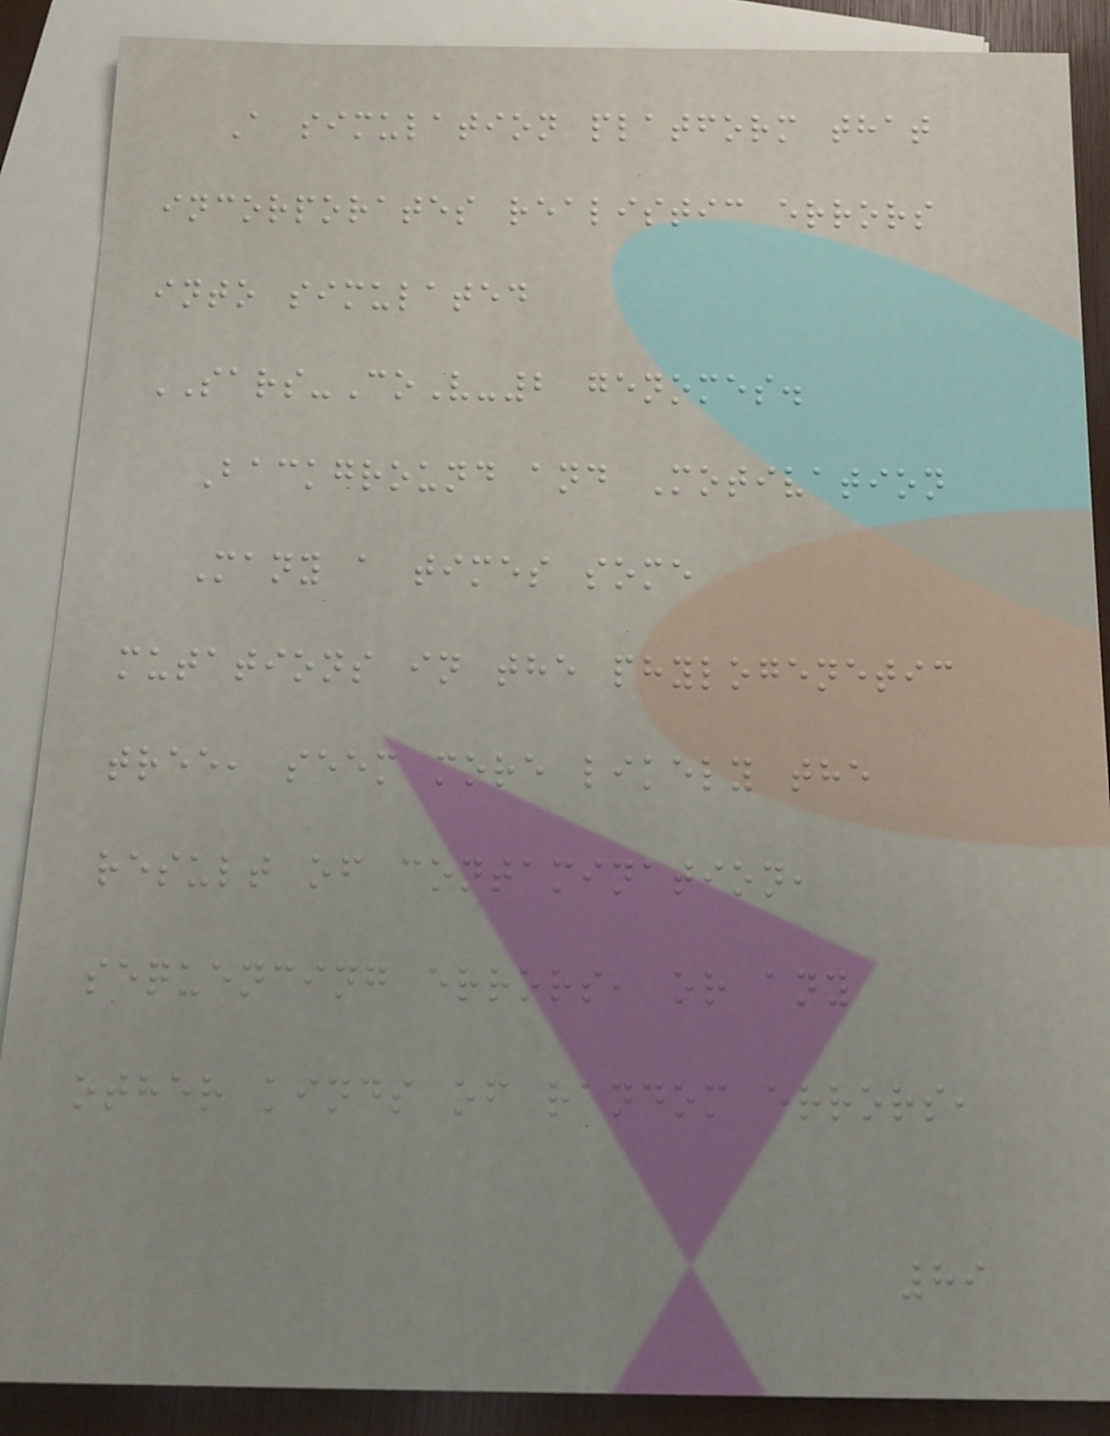A simulation platform that
incorporates realistic errors
into simulated
SARS-CoV-2 genomes.
Background and Motivation
Many a times some
mutations in the phylogenetic
tree, seem more likely the
result of contamination,
sequencing errors, or any
other kinds of random errors,
89
